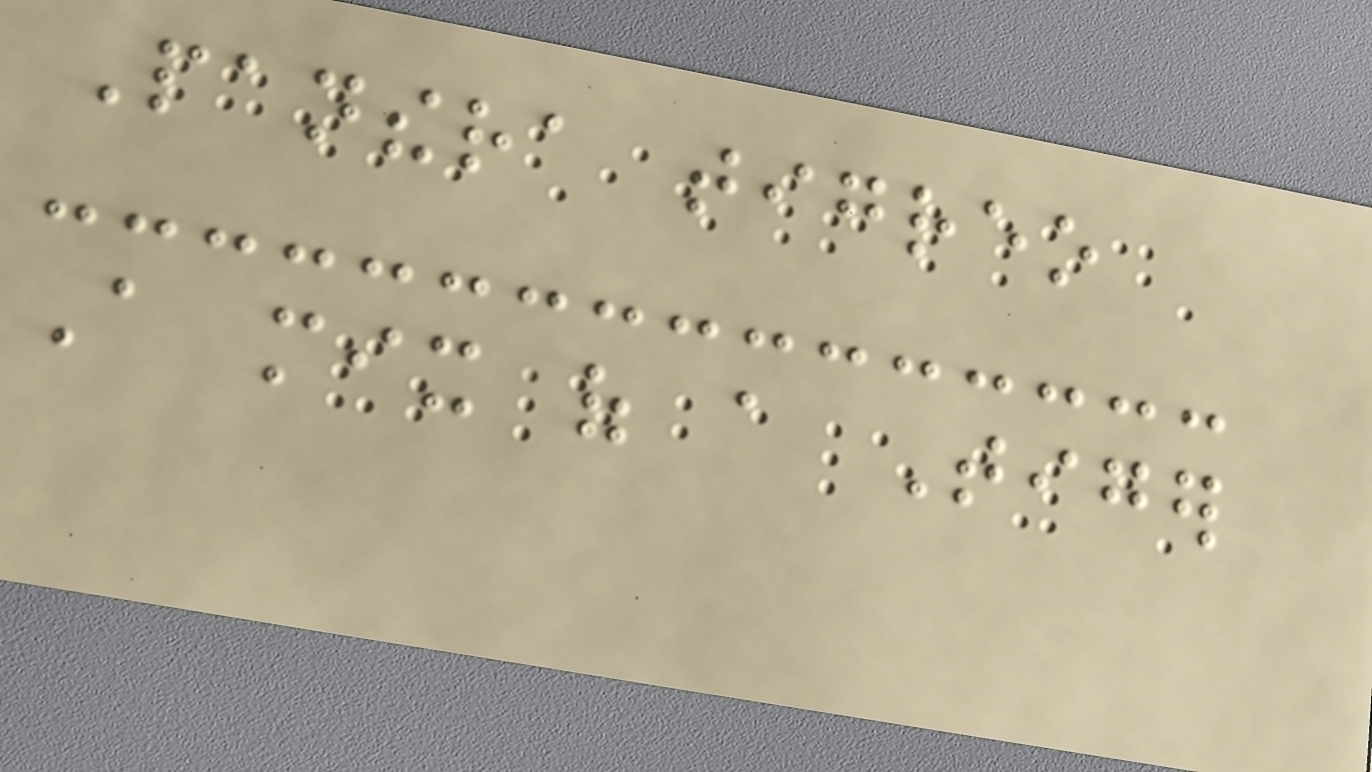Panthera tigreo
A mix of a Tiger
